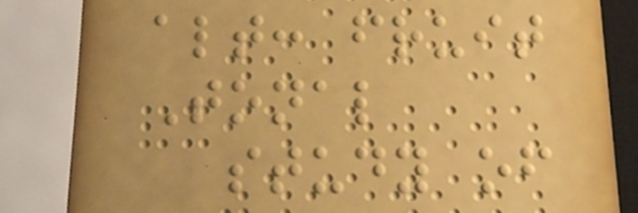alt: fruit
Tonal
study of
